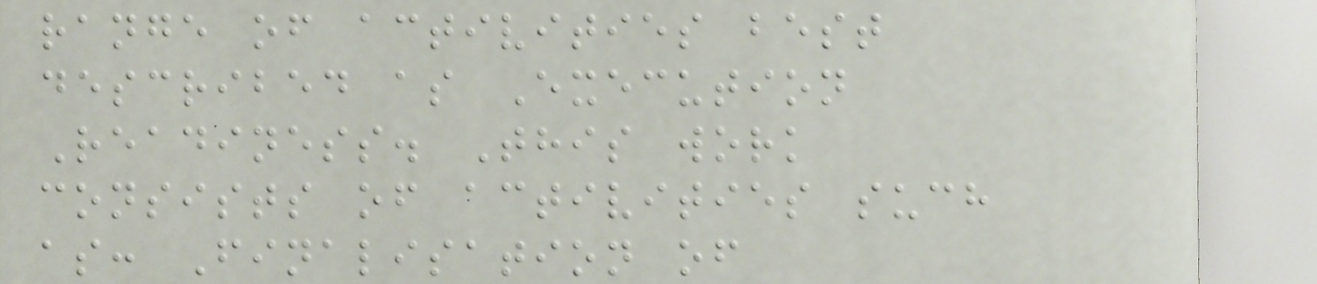range of activities best
described as Execution
Readiness. This work
consists of activities such
as: Finalisation of
